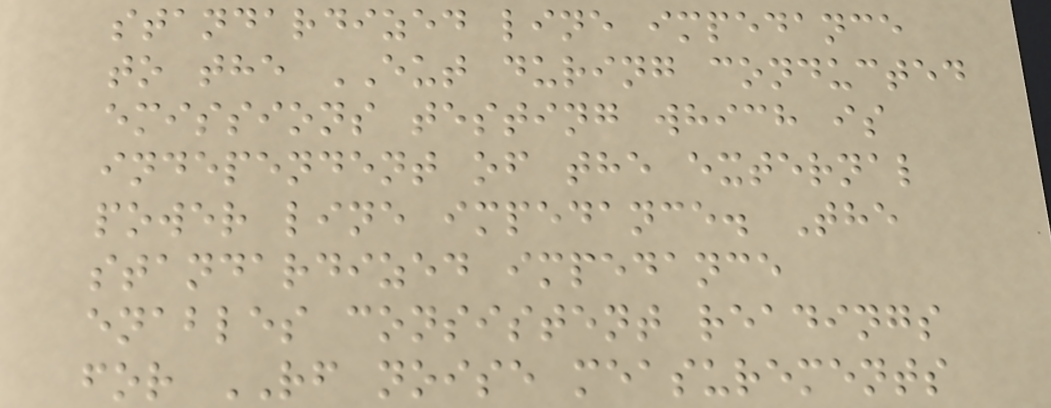standardized line impedance
to the EUT during conducted
emissions testing which is
independent of the external
power line impedance. The
standardized impedance
enables consistent readings
for RF noise measurements
